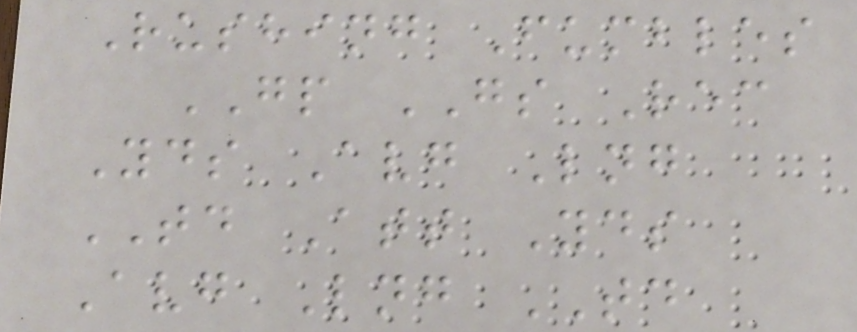Rushing Fumbles
GP GS Rec
Yds Avg Lng
TD Att Yds
Avg Lng TD
